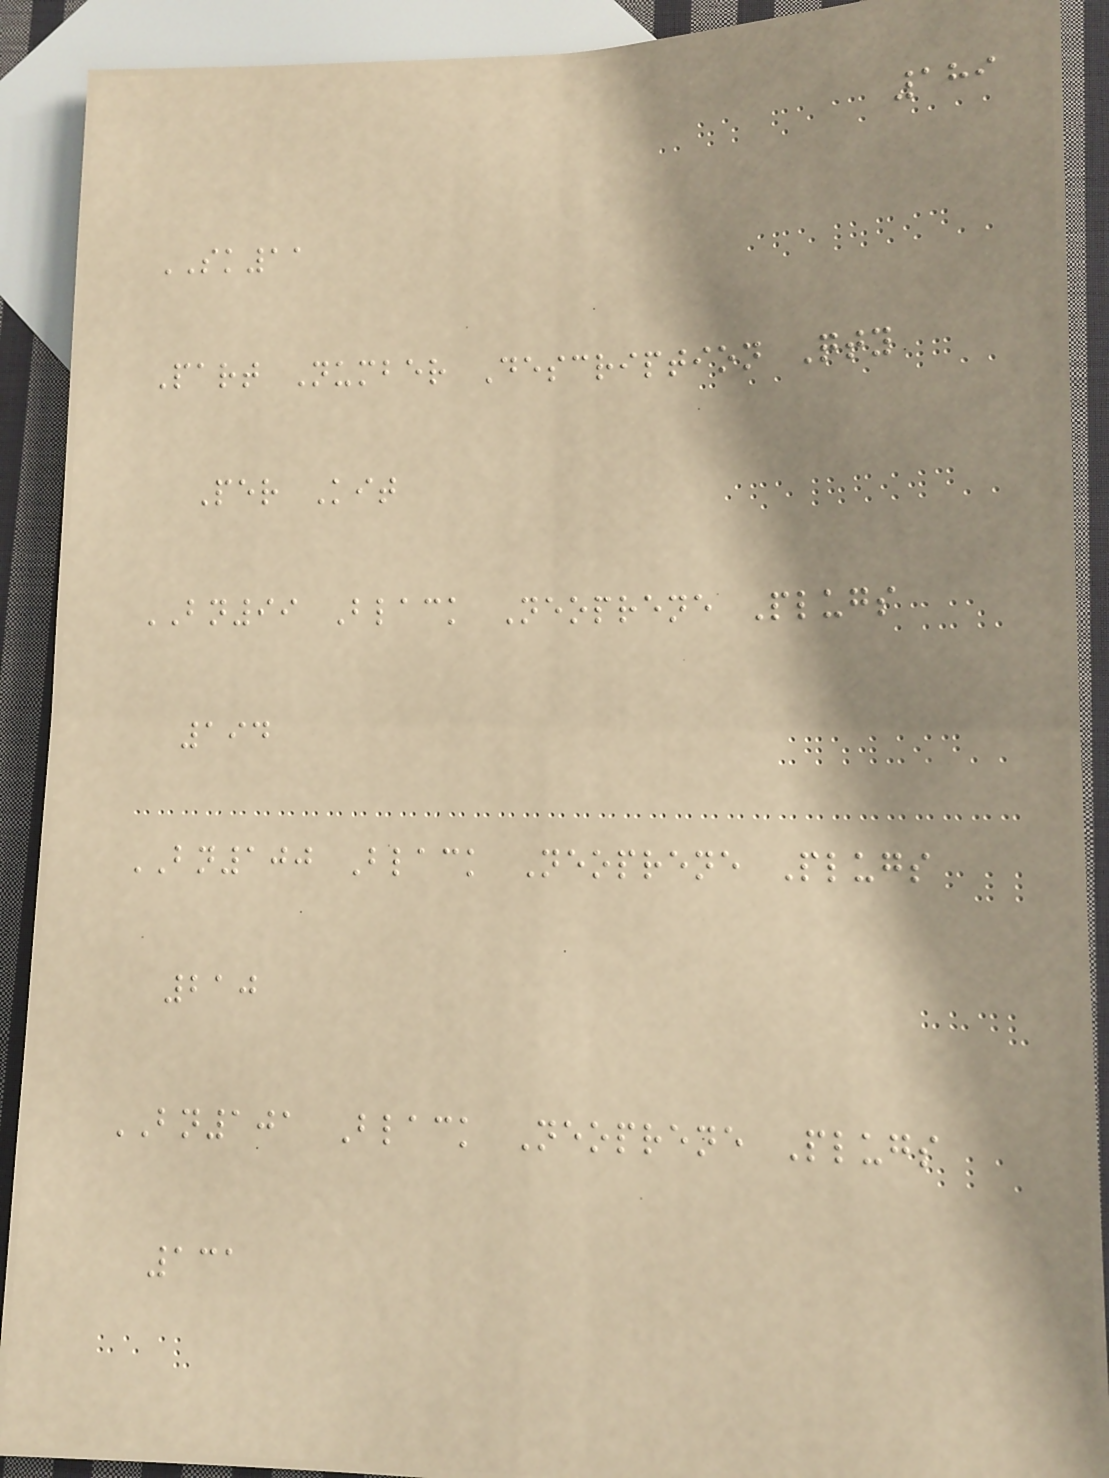189
SK11
Part Number Description Qty
Per Kit
BN99 Black Neoprene Plugs
194
BN100 Black Neoprene Plugs
210
BN101 Black Neoprene Plugs
131
